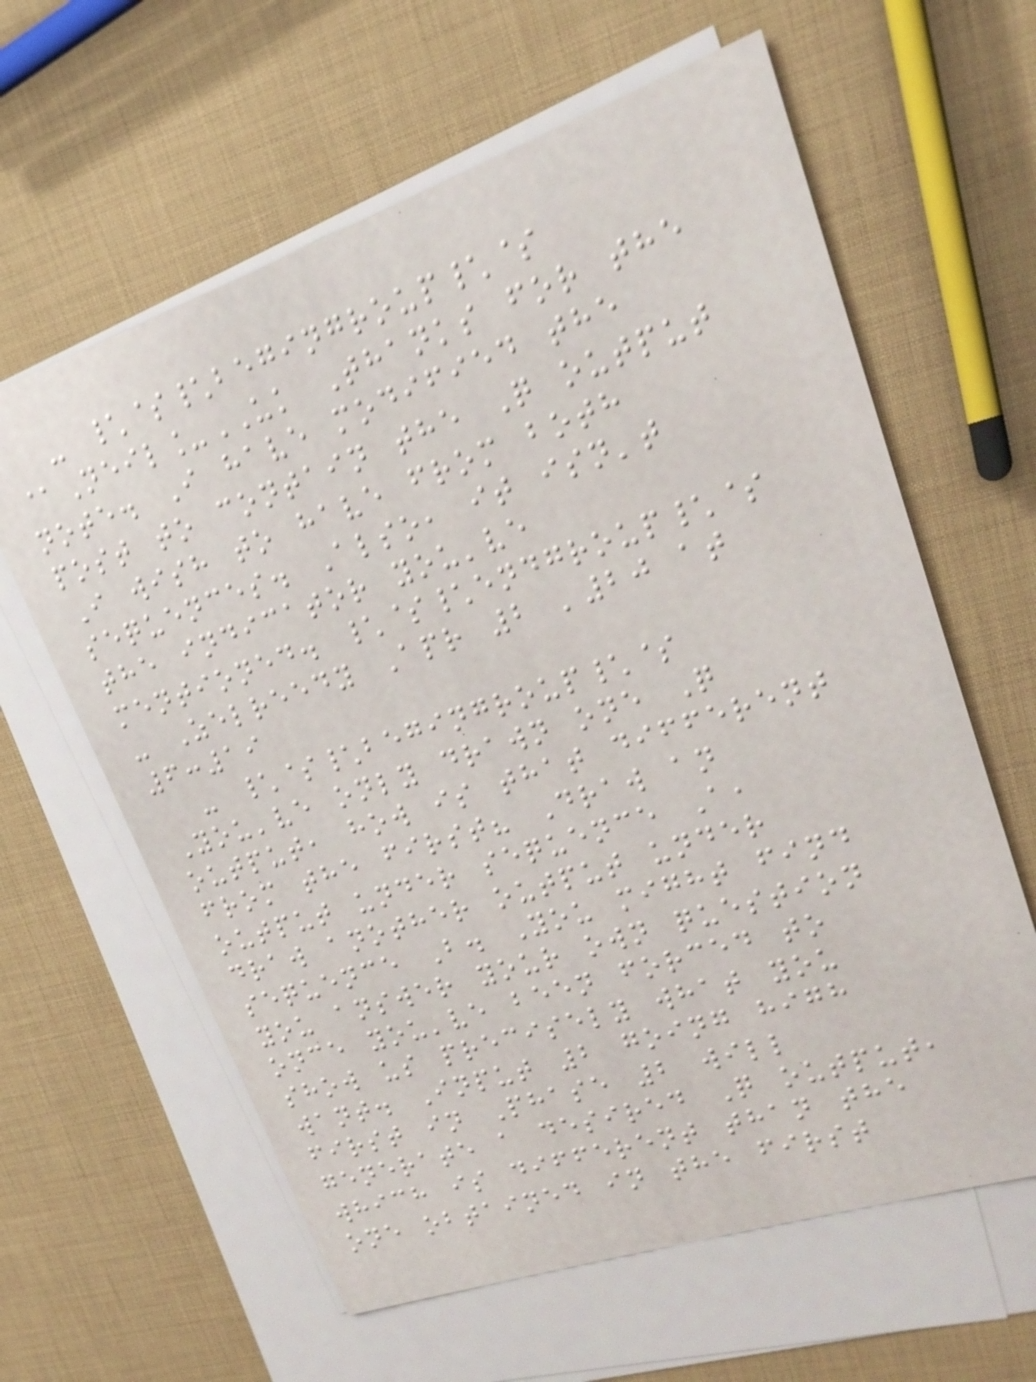- \$\begingroup\$
@Neil_UK Thanks for the
note. I have modified the
post to contain the Q output
I wish to have from both
sequences. Also, it isn't
the indicator you've
mentioned. \$\endgroup\$
- Zelreedy Apr 2 '20 at
6:19
- \$\begingroup\$
You've only drawn one Q
output, how is that different
from the first? Draw an
output under sequence A,
draw another output under
sequence B. You might find
you answer your own question
once you've been forced to
show us precisely what you
want. Input 2 going high
first in Phase 2 will
generate a desired Q output,
which is different than the
one obtained in the first
